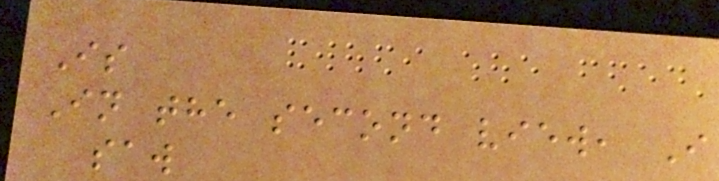Is
In the second view, I
saw
